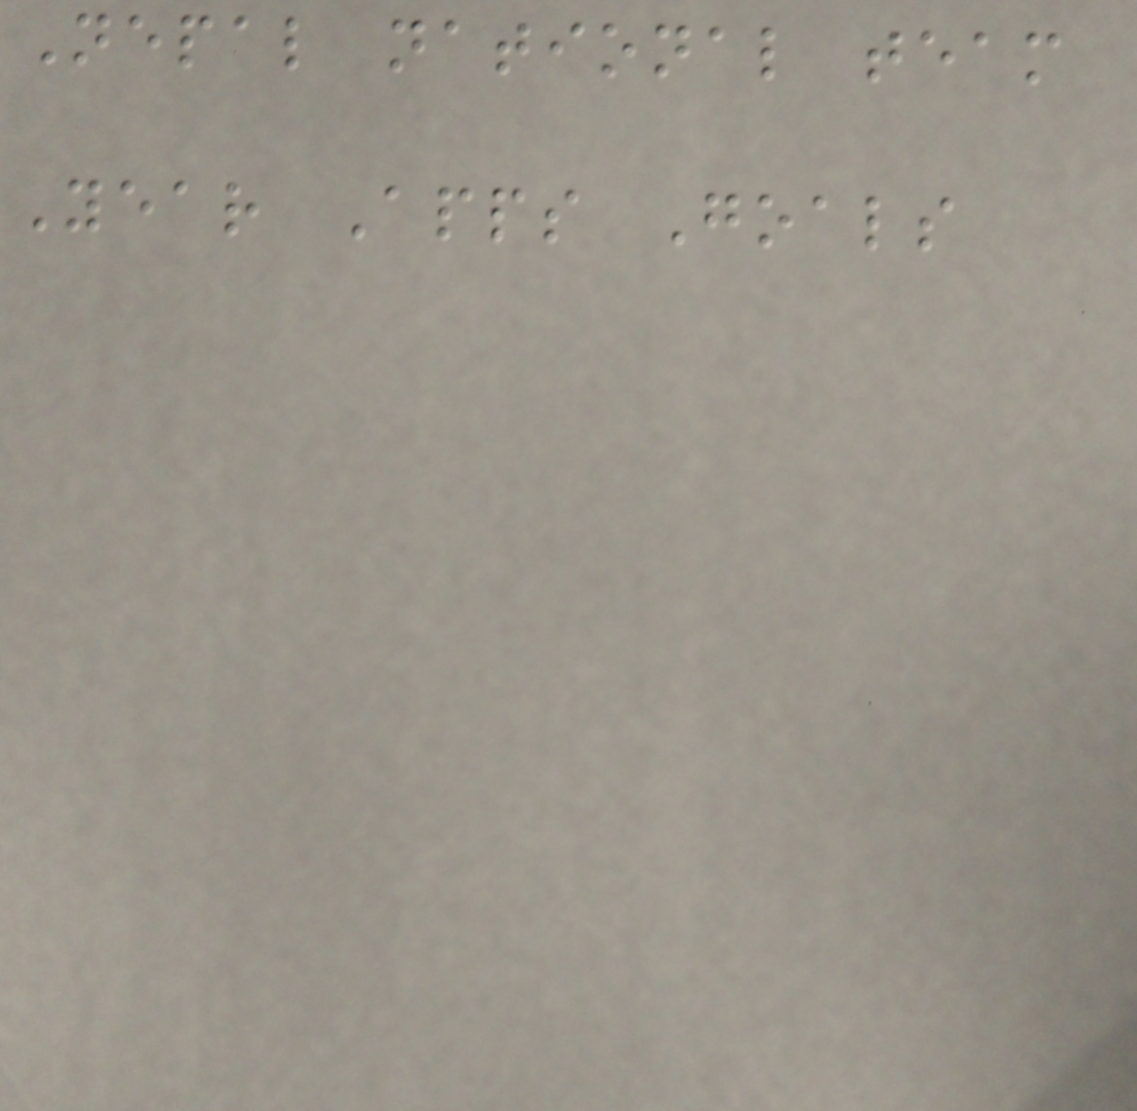Nepal national team
Year Apps Goals
